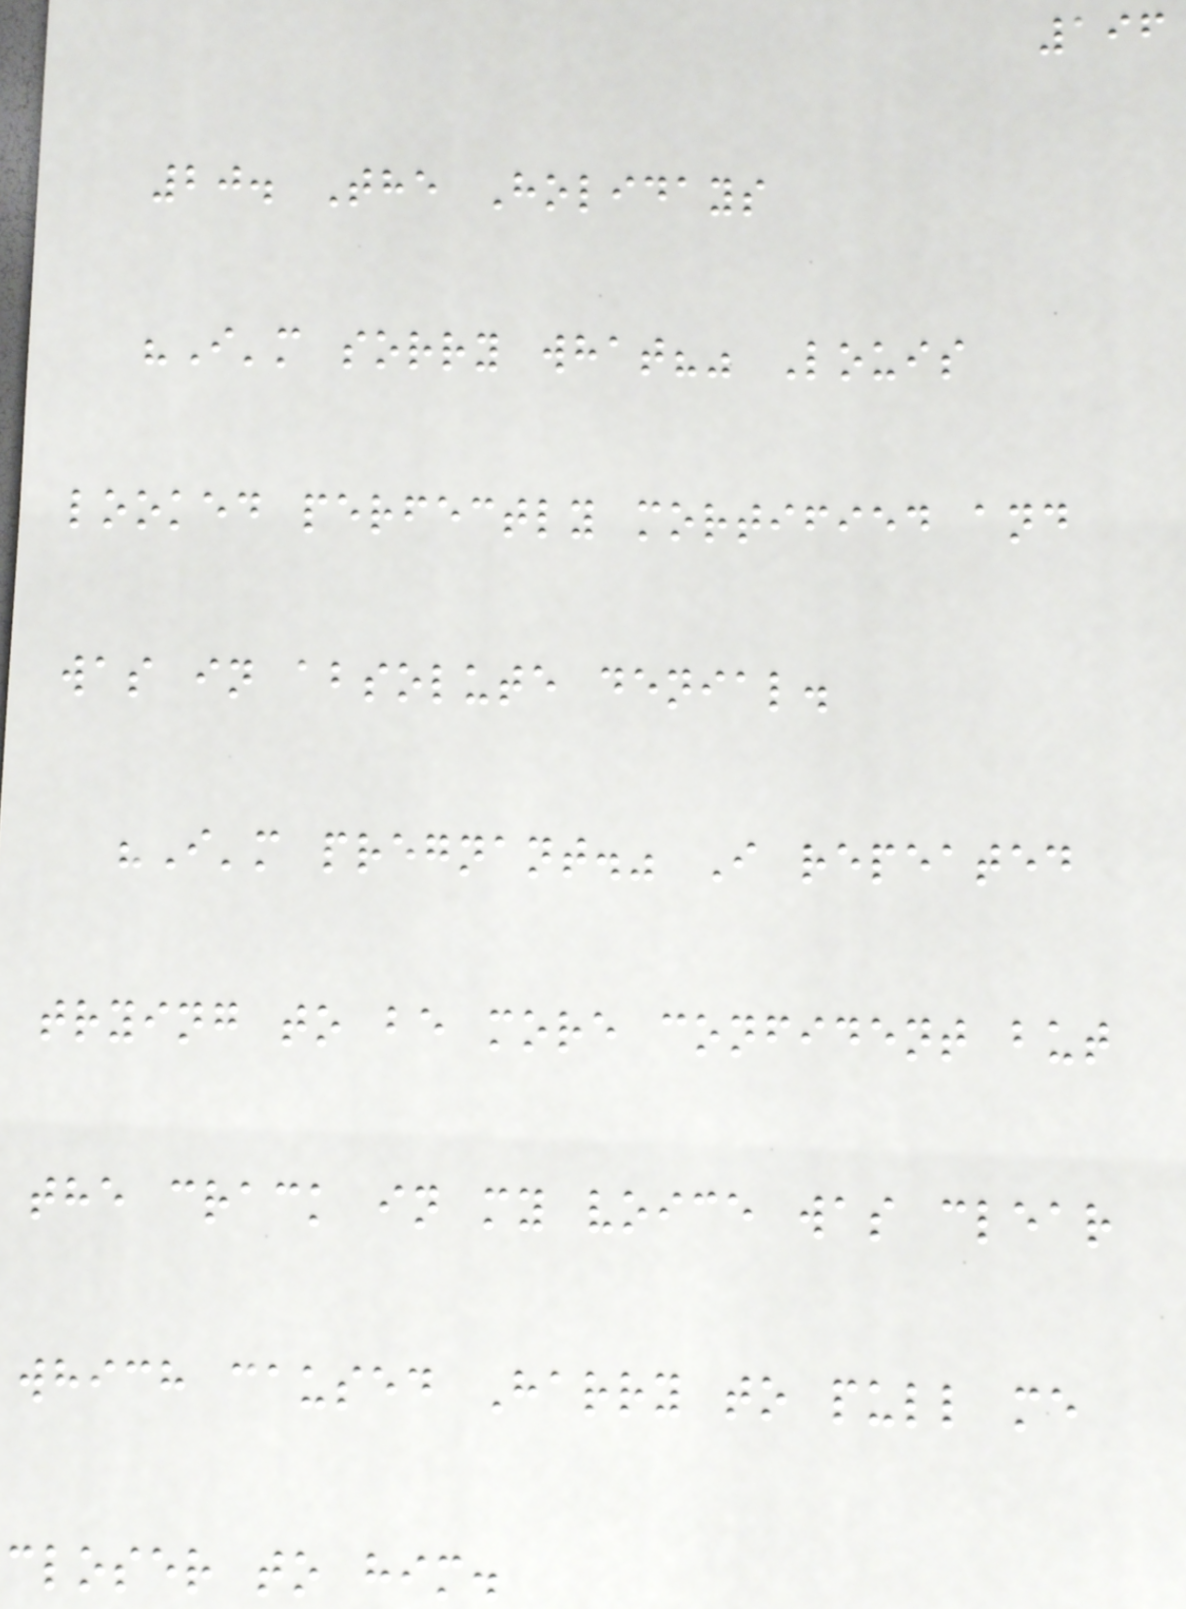196
20. The Holidays
"I'm sorry what?" Louis
looked perfectly mortified and
was in absolute denial.
"I'm pregnant." I repeated
trying to be more confident but
the crack in my voice was clear
which caused Harry to pull me
closer to him.
